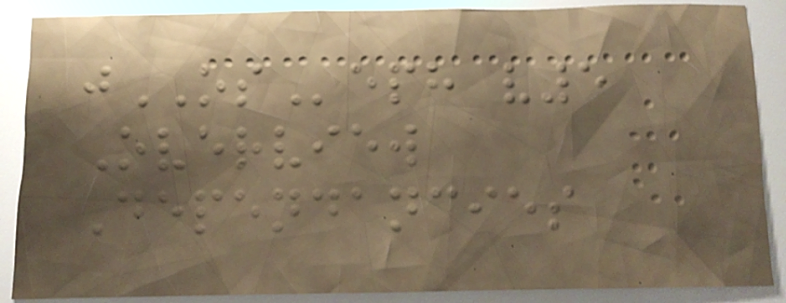jOSeph v5
Overview
Dependancies
